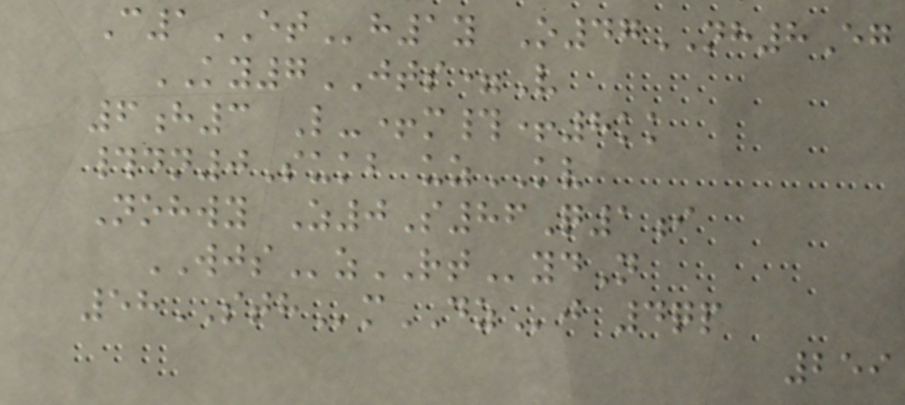C1ETh1y O47NH8Eg
KY7JTS=V
6h3 L-+m#+8kk
#dn0Sukb uzKV
Nohwy Z0S86Q1i
WJSzRTydN
58STHmDZj 4qp
259
